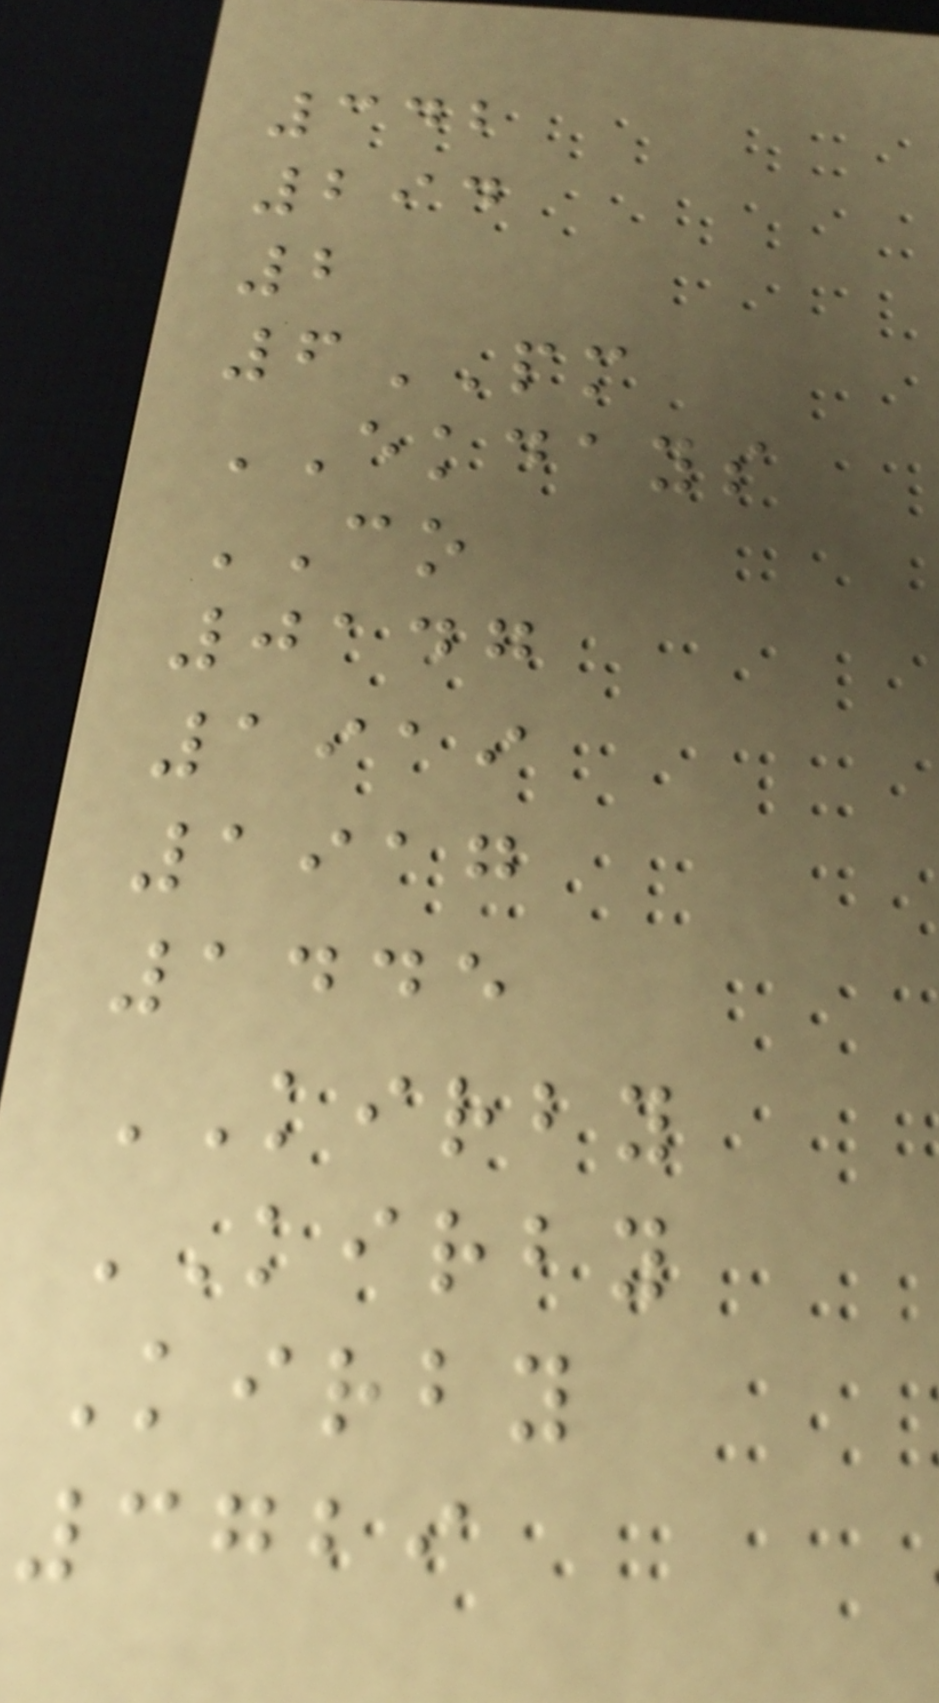342
294
2
6PM
EKDAYS
CO
0147
1919
1917
1445
KIRBY
KIRBY
Kirby
3729
